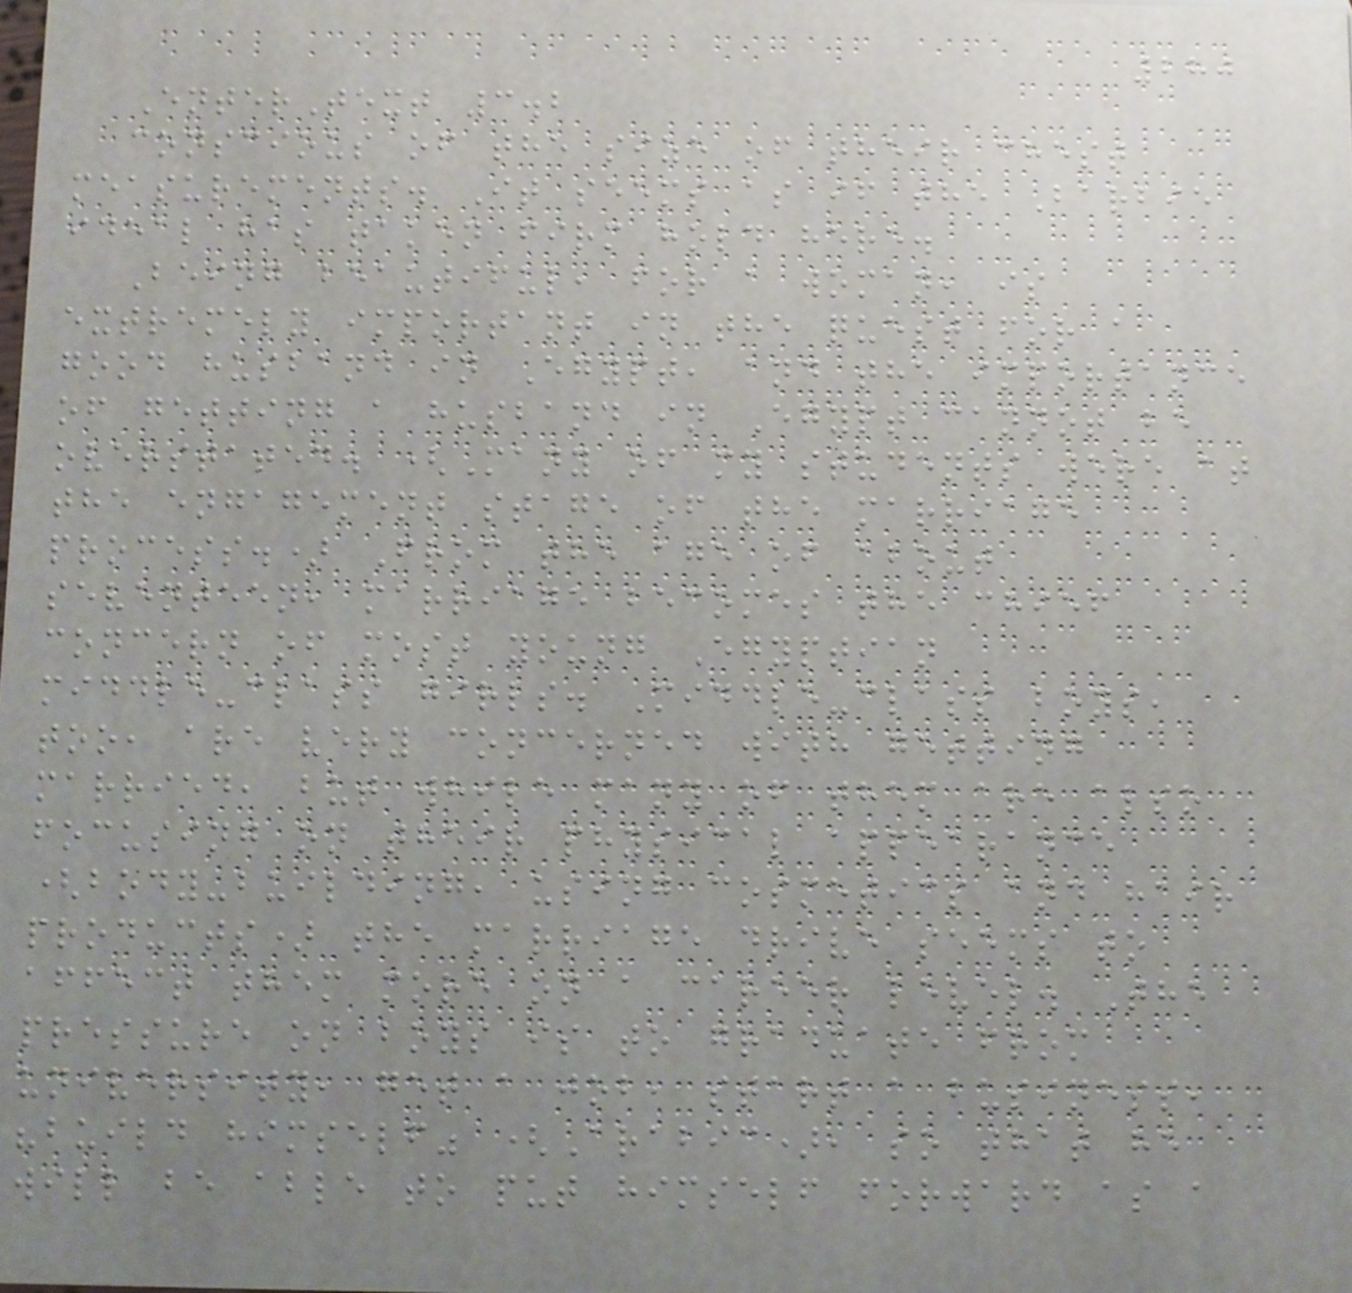280
EnterText 3.2
conscious of the size of their chest
measurements. It seems as if the Barbie
ideal has taken firm hold here.
Being beautiful, for a woman, is
extremely important in the quest for a
good husband in Egypt, and the importance
of getting a husband in Egypt cannot be
overstated. (Many of my students were at
the engagement stage of the marriage
process.) From the age of about
seventeen, marriage becomes the chief
concern of most young Egyptian
middle-class girls. Middle-class boys,
too, are very concerned with getting
married, but while many of them are also
focusing on their physical appearance
(body-building, using cosmetics and hair
products) the marriage drive seems to
affect them more on a career level. The
pressure on boys is to graduate from
university, get a job, start a business,
"build himself" (Arabic), so that he
will be able to put himself forward as a
